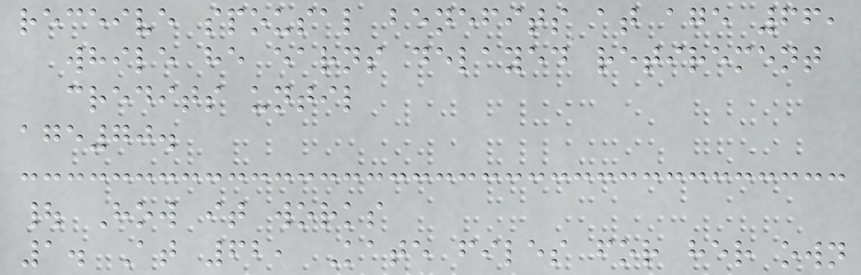receive spousal benefits at age 66,
while he earns delayed retirement
credits until
age70.
| How it works
1. At 62, Kate files for her own
